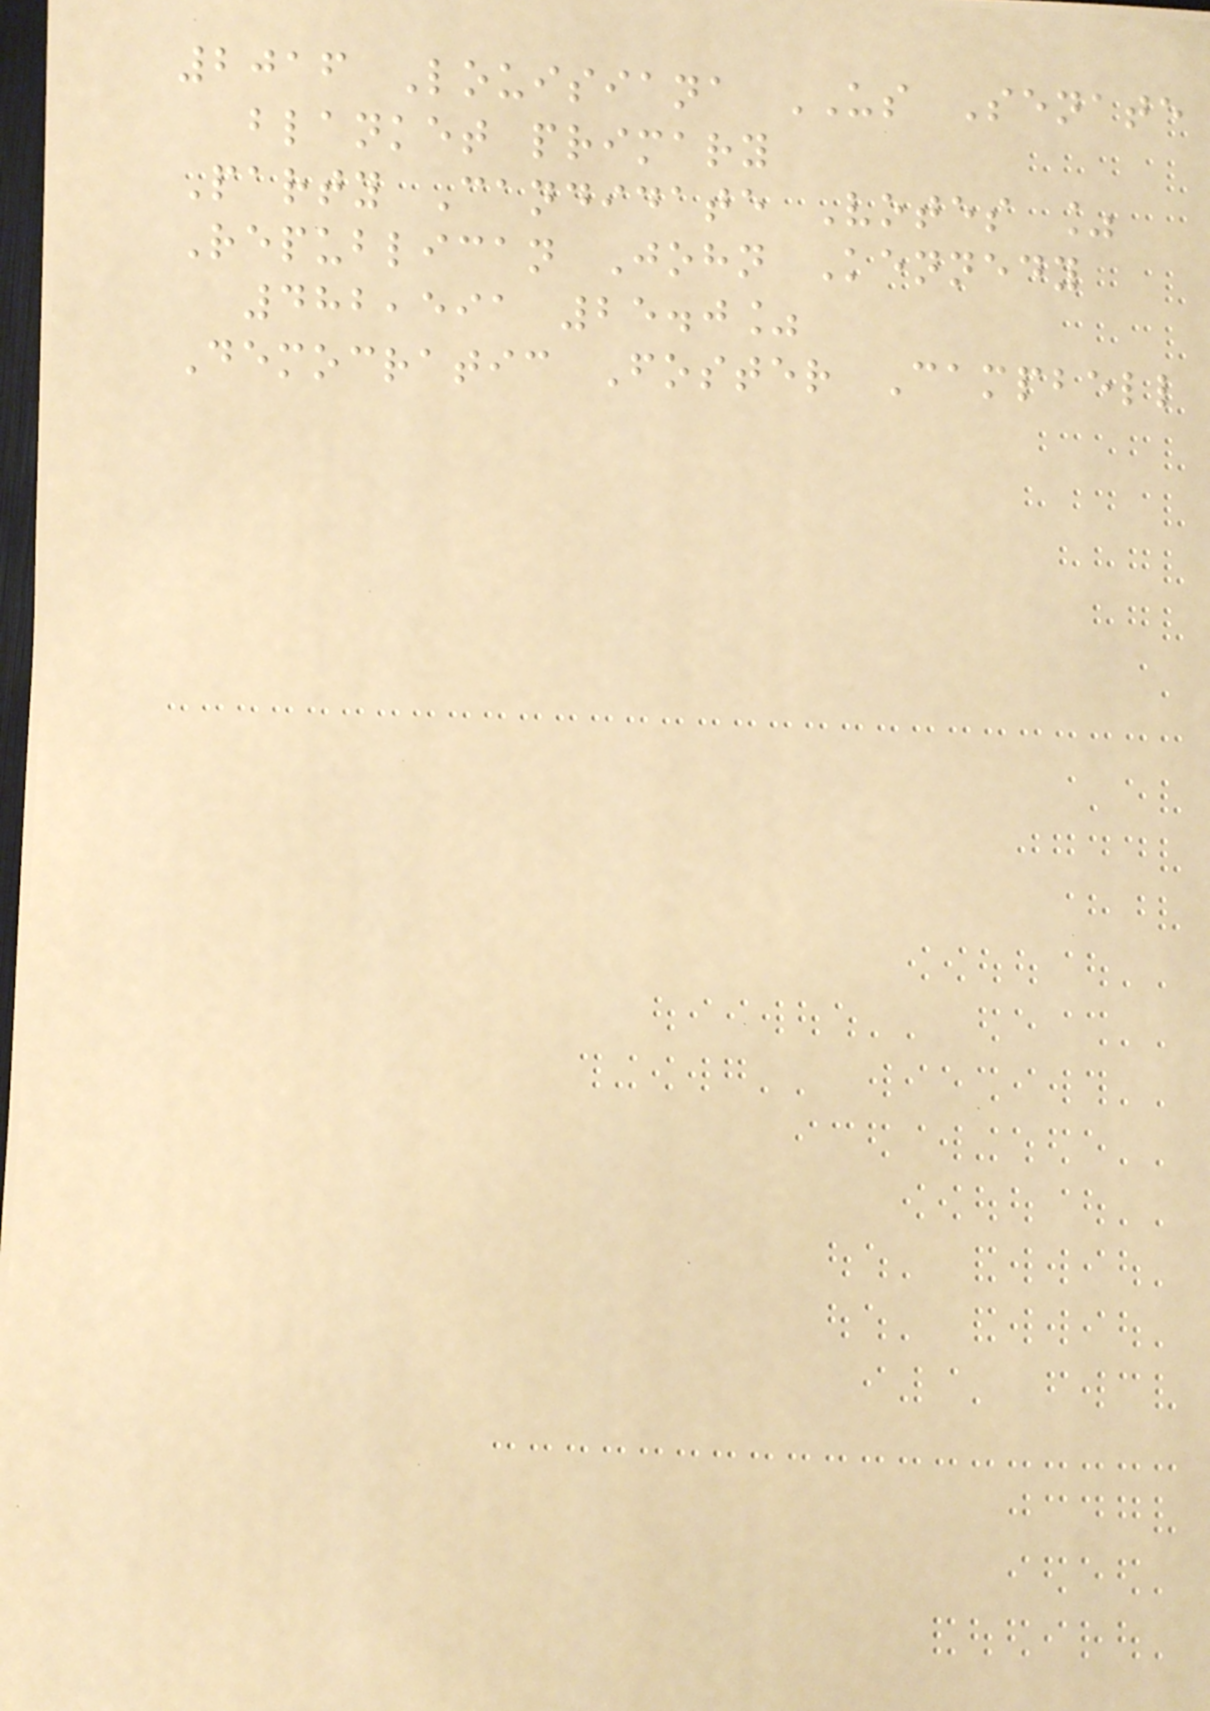2016 Louisiana US Senate
blanket primary
Party Candidate Votes %
Republican John Kennedy
482,591 25.0%
Democratic Foster Campbell
